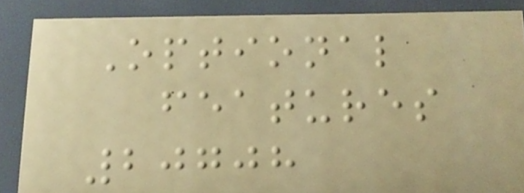Optional
features
20708
